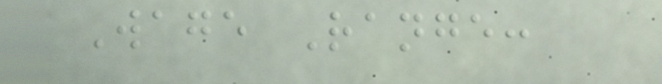Wage Range:
